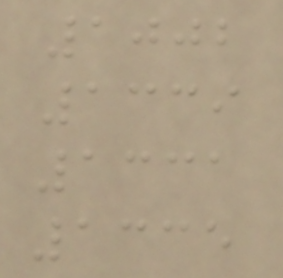1002
1339
1331
1335
